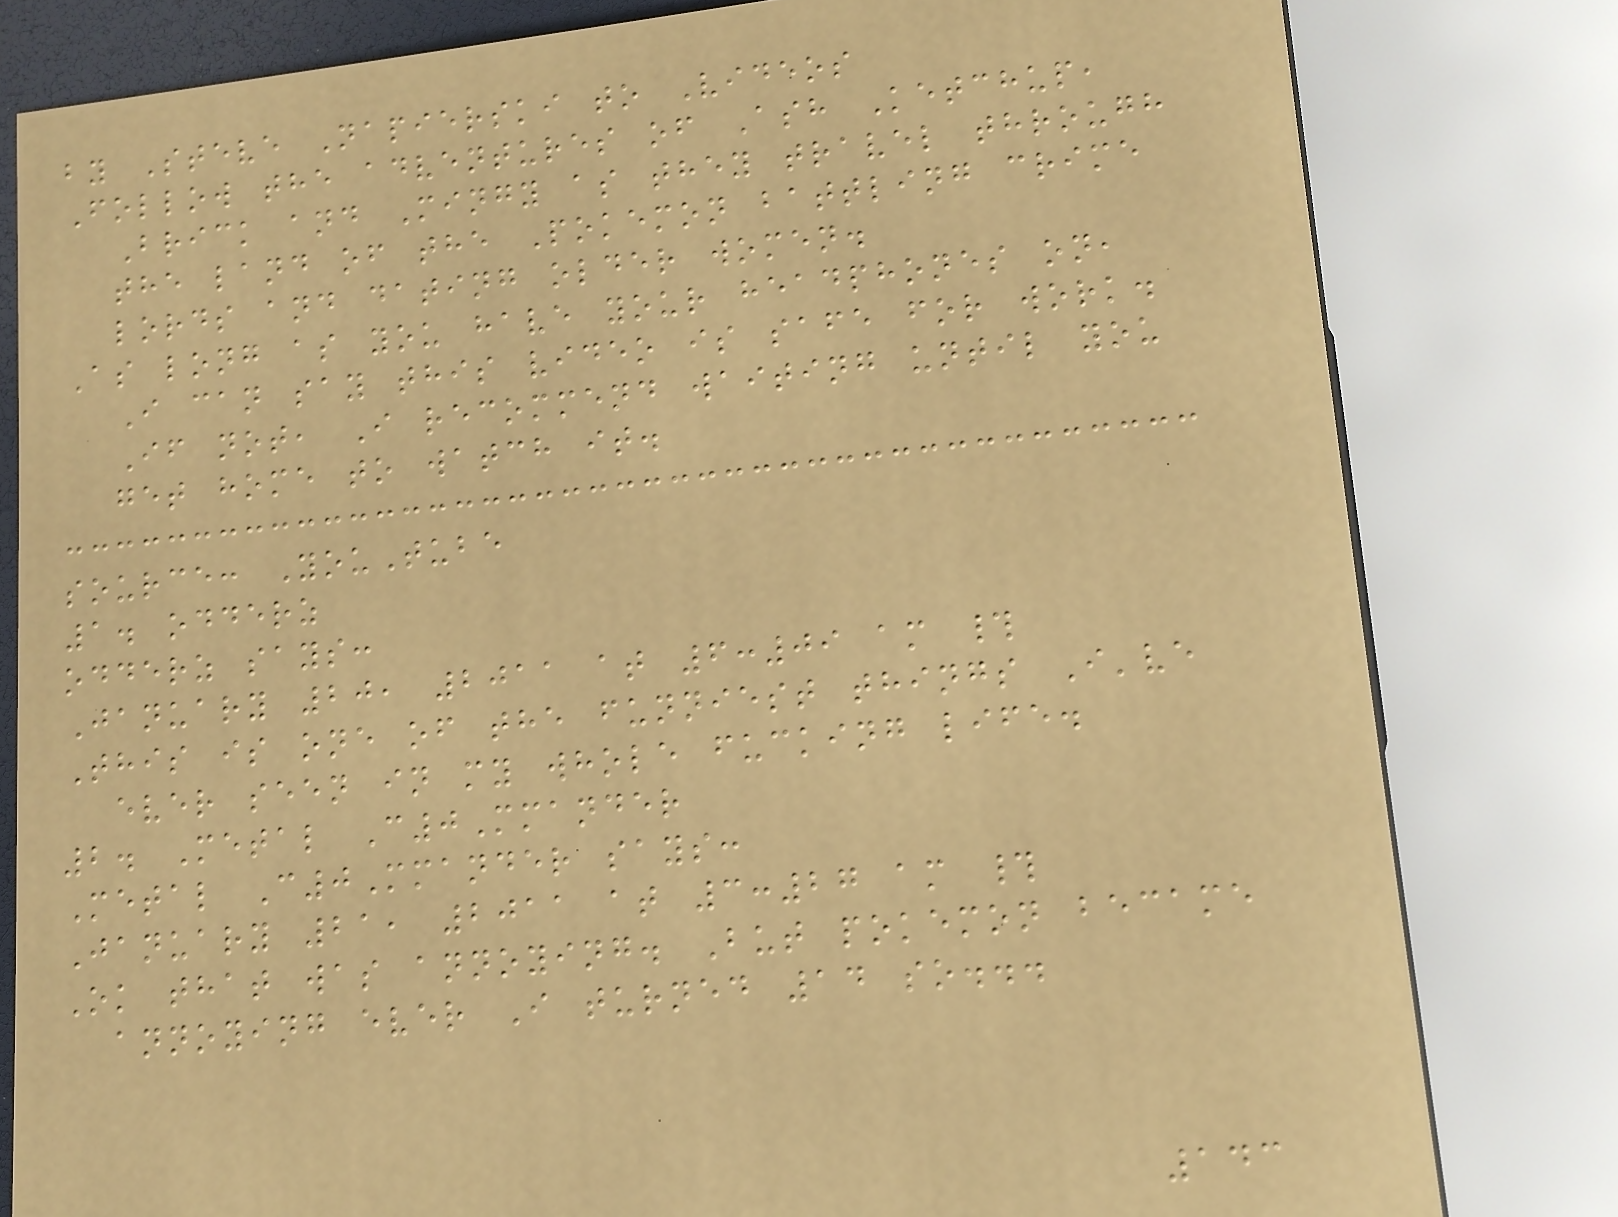by Steve Napierski to Videos
Follow the adventures of Ash Ketchup,
Brick and Mingy as they travel through
the land of the Pokemon battling crime
lords and dating older women.
As long as you have your headphones on,
I can say this video is safe for work.
If not, I recommend waiting until you
get home to watch it.
source: YouTube
1. odderz
odderz says:
January 20, 2011 at 6:09 am #
This is one of the funniest things I've
ever seen in my whole fucking life.
2. Metal C0Mmander
Metal C0Mmander says:
January 21, 2011 at 3:27 am #
Ok that was annoying. But pokemon became
annoying ever I turned 14 so...
143
